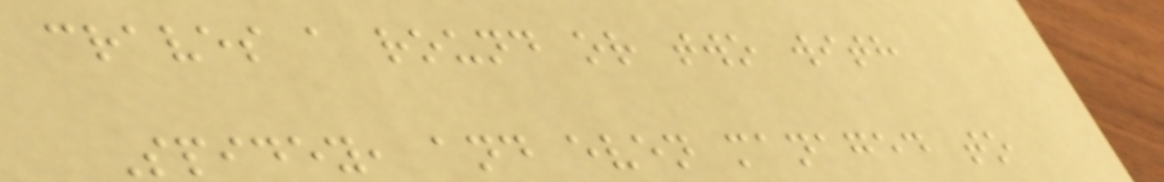craves a round or two with
Spidey, and even managed to
